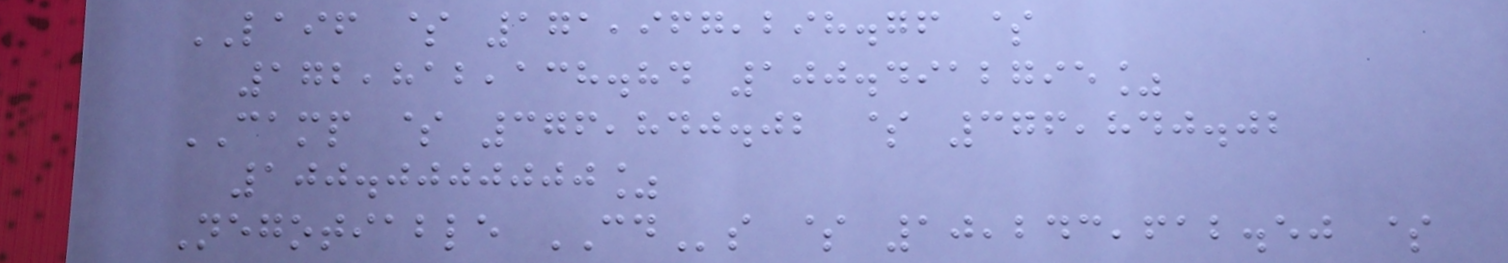LAIF $ 171,967,298.76 $
172,812,138.84 100.4912795%
CAMP $ 376,840.02 $ 376,840.02
100.0000000%
Negotiable CDs $ 10,243,612.50 $
